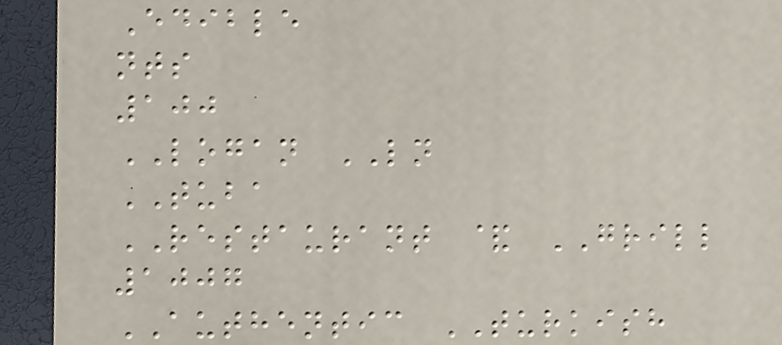Edible
nts
100
LOGAN LN
TUBA
RESTAURANT & GRILL
1007
AUTHENTIC TURKISH
